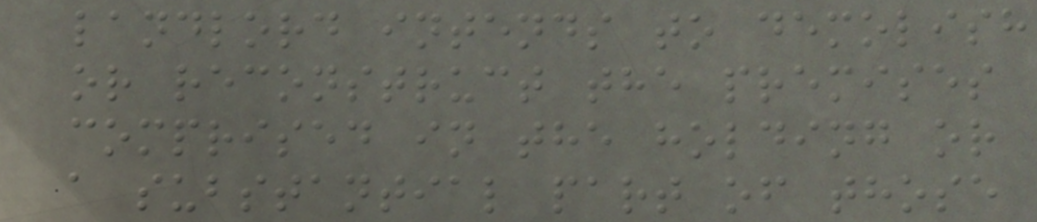landlord intends to demolish
or reconstruct the premises
comprised in the holding or
a substantial part of those
